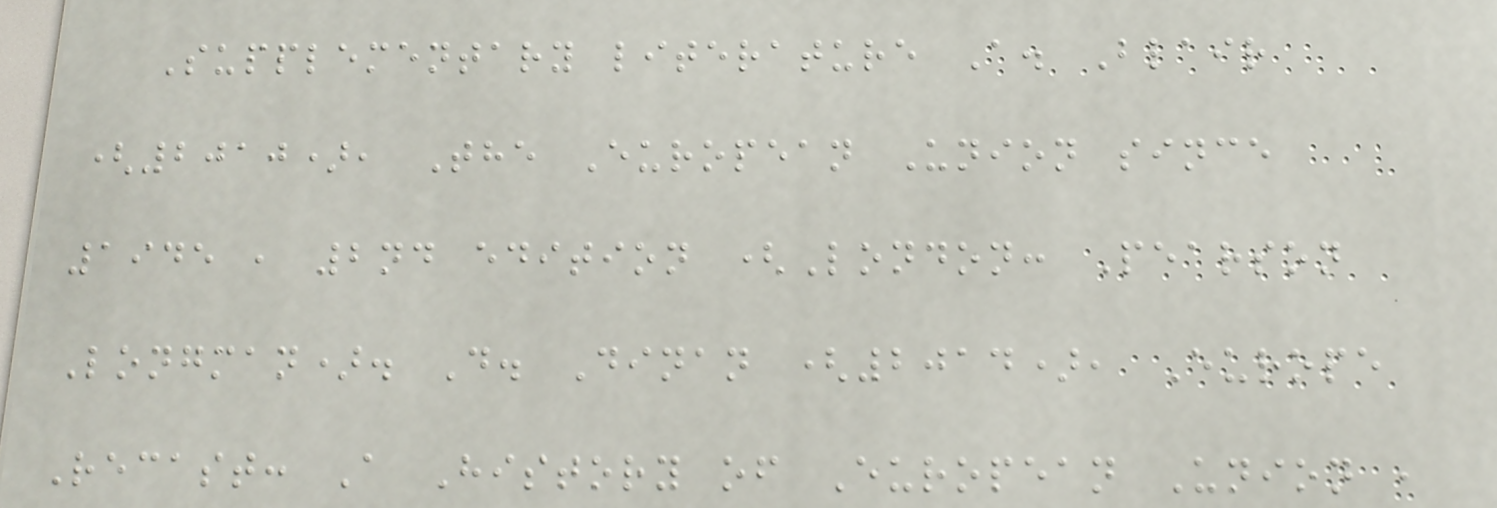Supplementary literature A. Blair
(2010), The European Union since
1945 , 2nd edition (London: Pearson
Longman). D. Dinan (2014), Europe
Recast: A History of European Union ,
